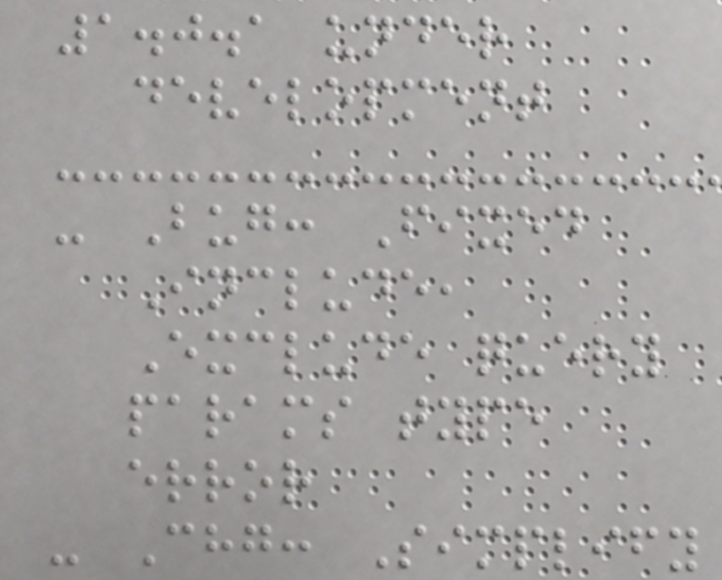1.0.1 under
development
- Bug: Fixed
Include,
Exclude query
params type
error
- Chg: Simplify
